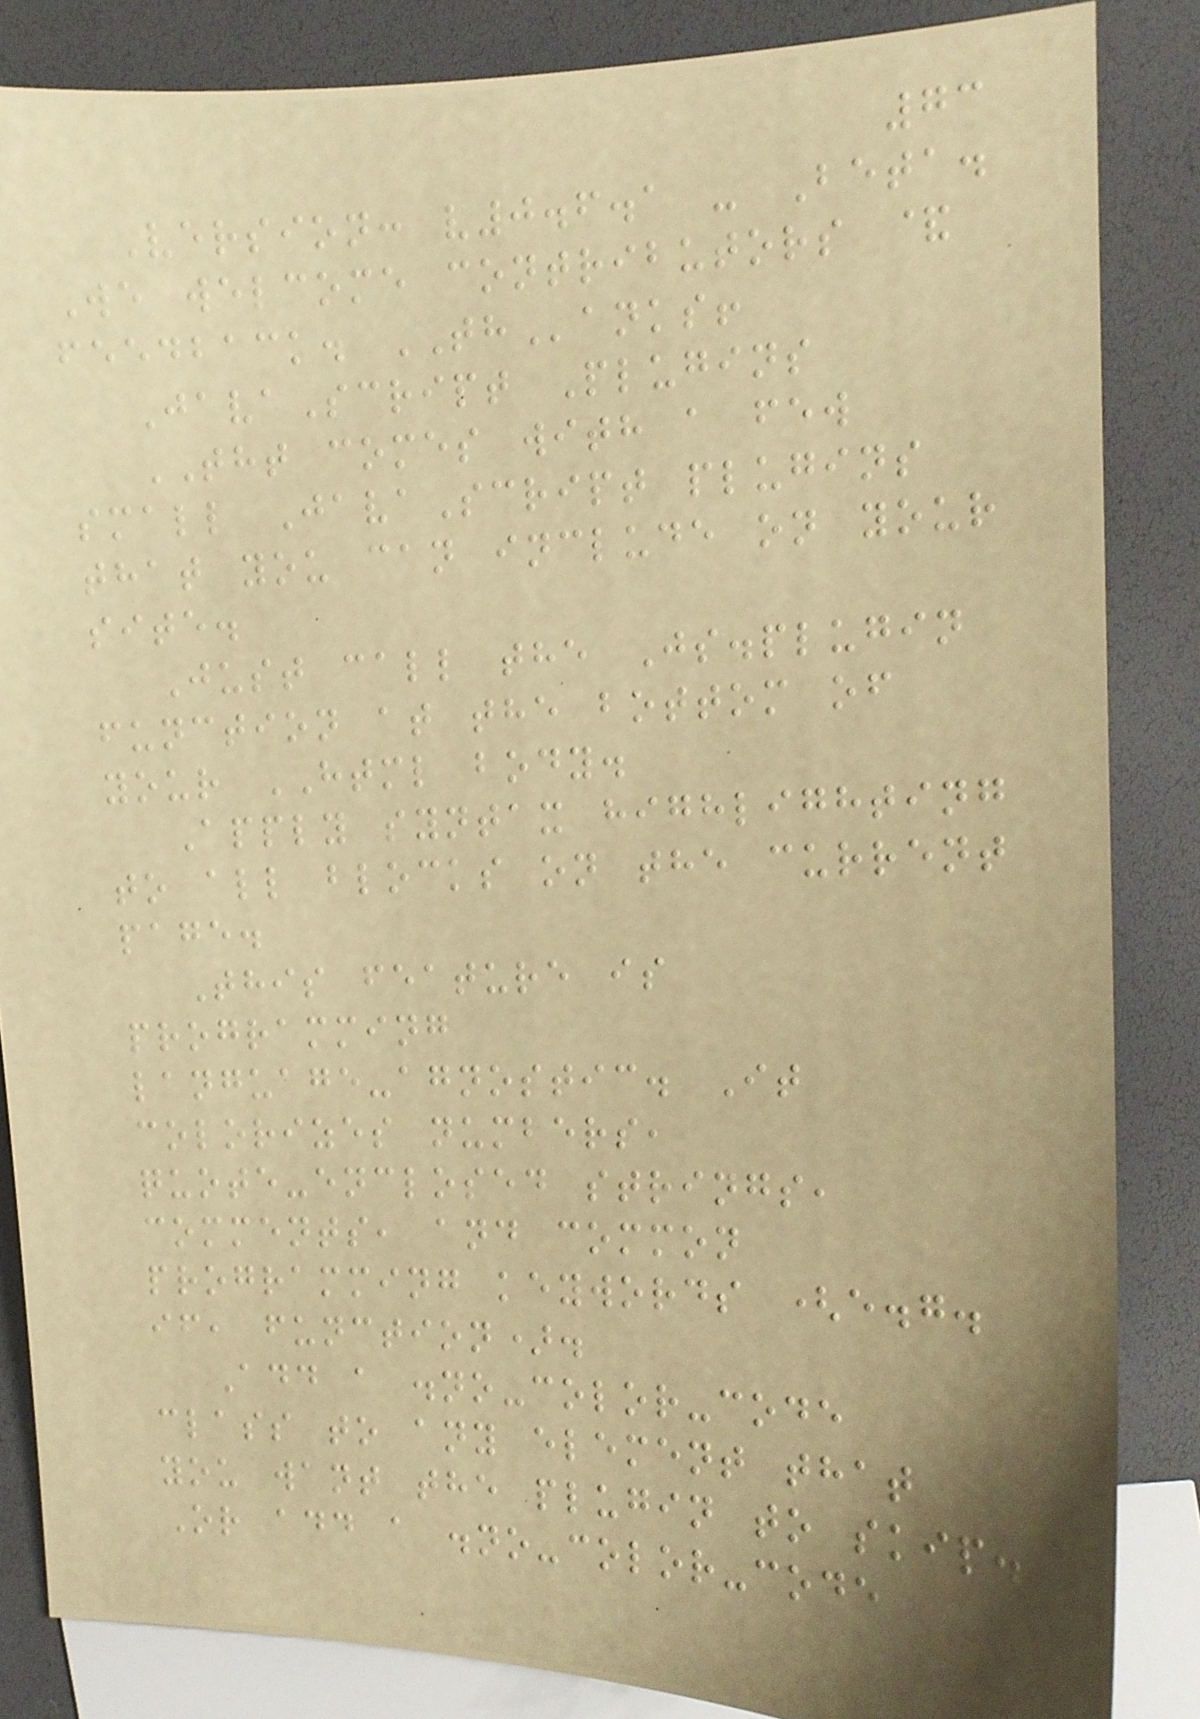73
Version: v0.6.1 - Beta.
We welcome contributors &
feedback. THanks!
JavaScript Plugins
THT comes with a few
small JavaScript plugins
that you can include on your
site.
Just call the Js.plugin
function at the bottom of
your HTML body.
Apply syntax highlighting
to all blocks on the current
page.
This feature is
programming
language-agnostic. It
colorizes numbers,
quote-enclosed strings,
comments, and common
programming keywords (e.g.
if, function).
Add a .no-color-code
class to any element that
you want the plugin to skip.
Or add a .no-color-code
